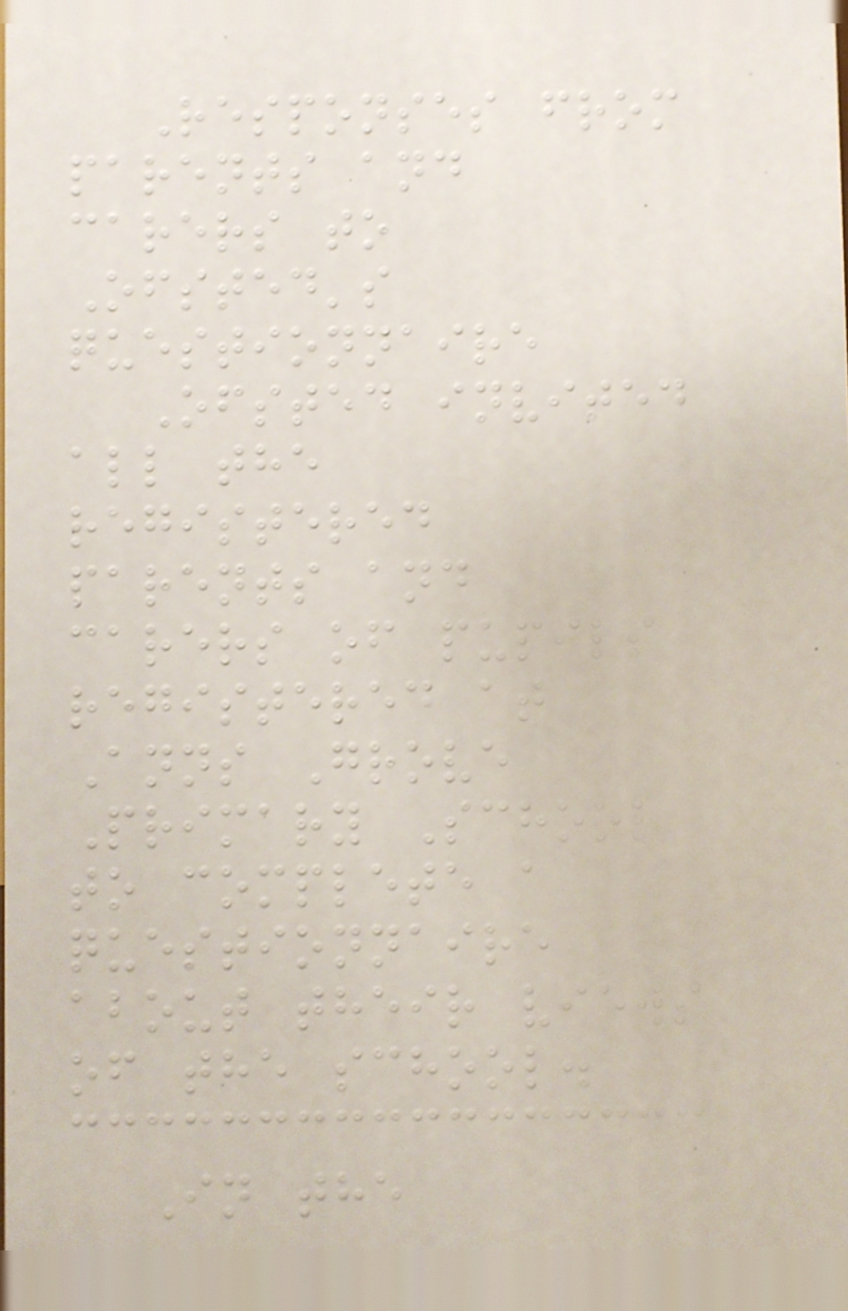Responses from
parents and
carers to
Ofsted's
questionnaire
Ofsted invited
all the
registered
parents and
carers of pupils
registered at
Anns Grove
Primary School
to complete a
questionnaire
about their views
of the school.
In the
